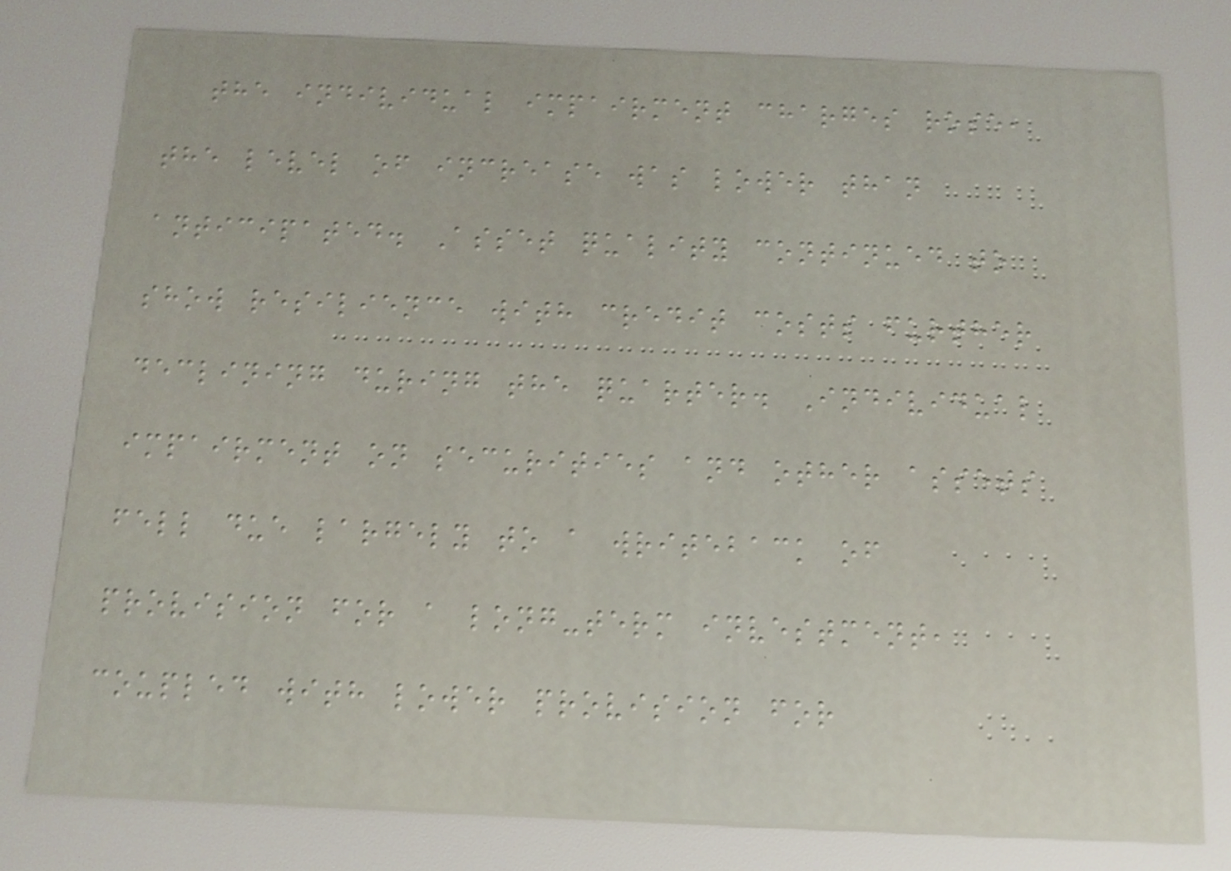the individual impairment charges rose,
the level of increase was lower than
anticipated. Asset quality continued to
show resilience with credit costs further
declining during the quarter. Individual
impairment on securities and other assets
fell due largely to a writeback of
provision for a long-term investment,
coupled with lower provision for
